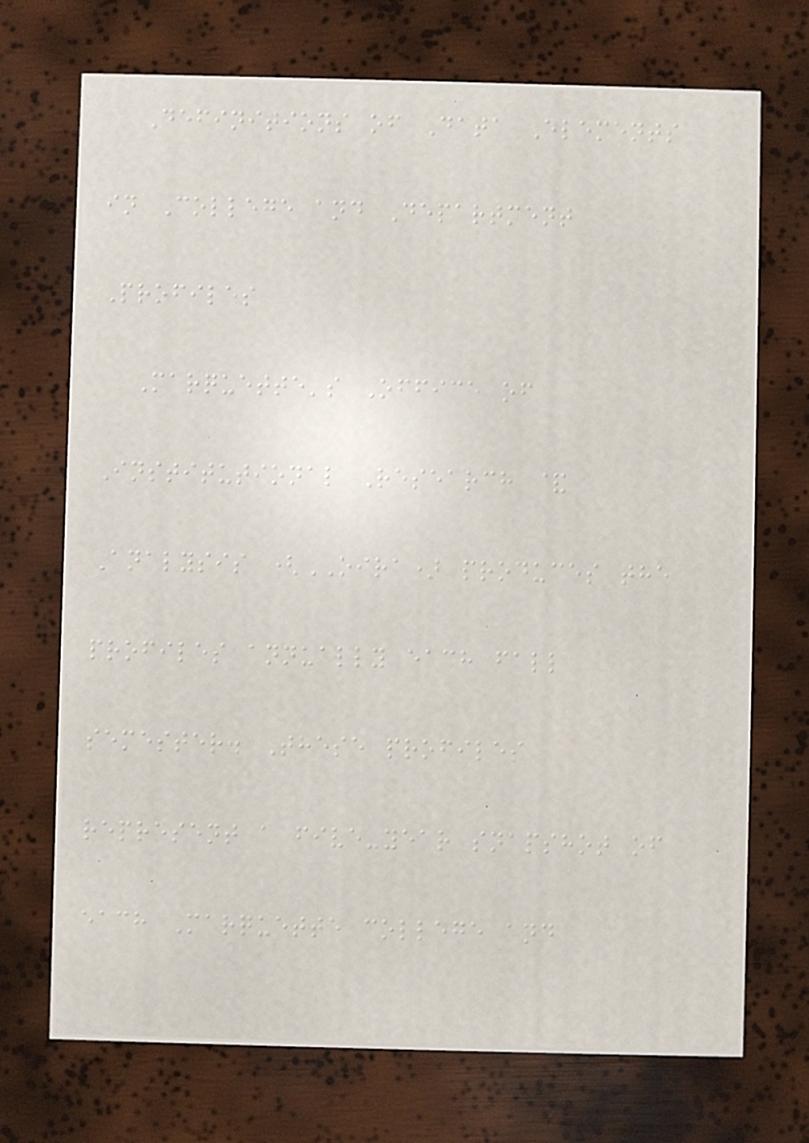Definitions of Data Elements
in College and Department
Profiles
Marquette's Office of
Institutional Research &
Analysis (OIRA) produces the
profiles annually each fall
semester. These profiles
represent a five-year snapshot of
each Marquette college and
